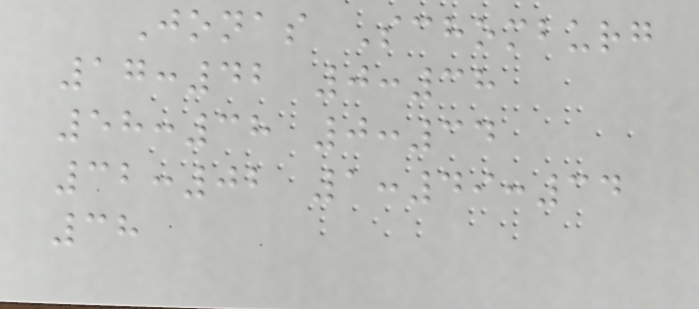Jonas Schomburg
17:42 0:38
58:38 0:34
32:02 1:49:34
38
